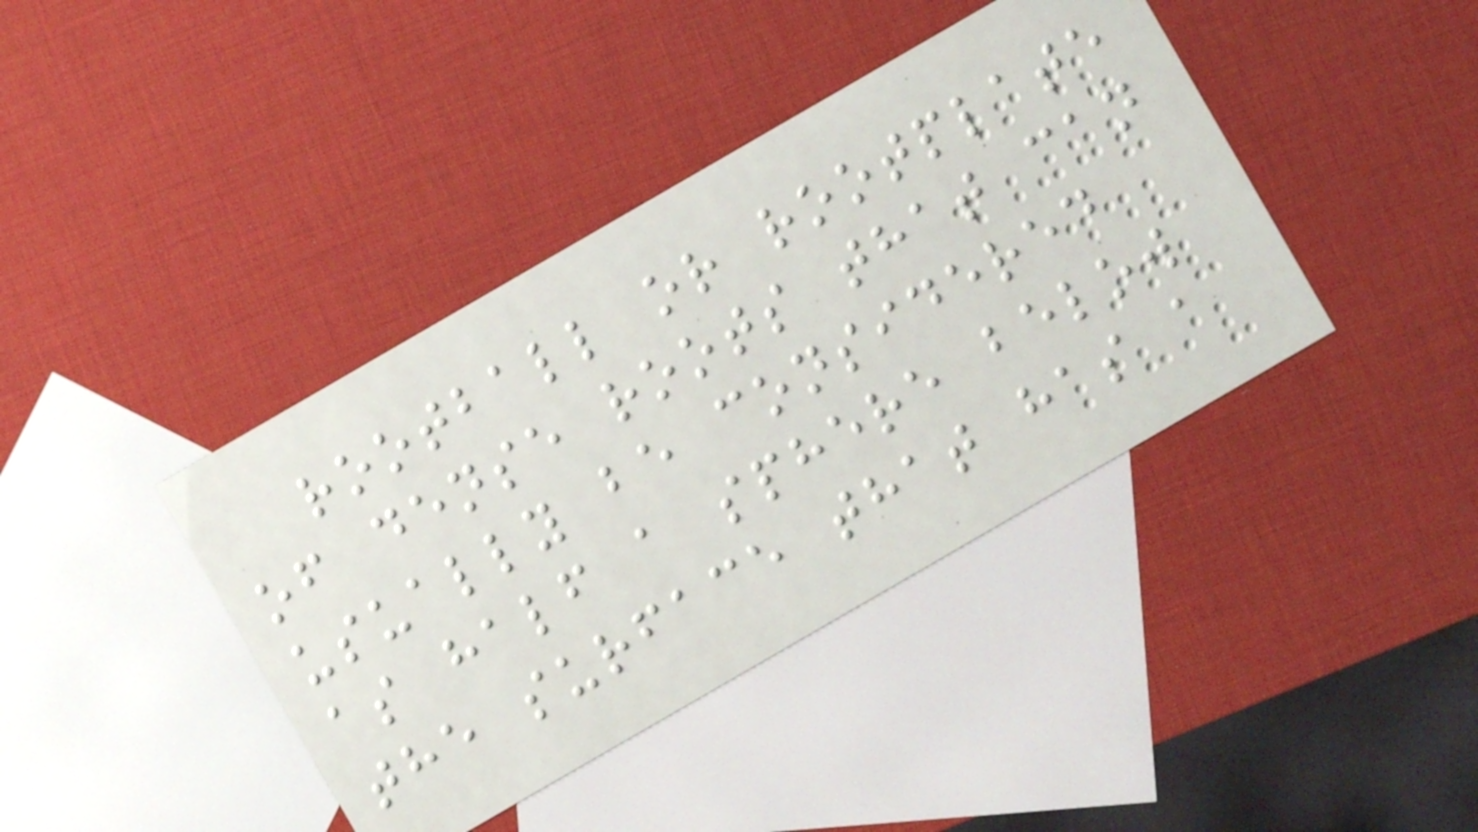rootball or rootplate
of dense roots that can
usually be considered
as half a sphere below
the surface that has a
